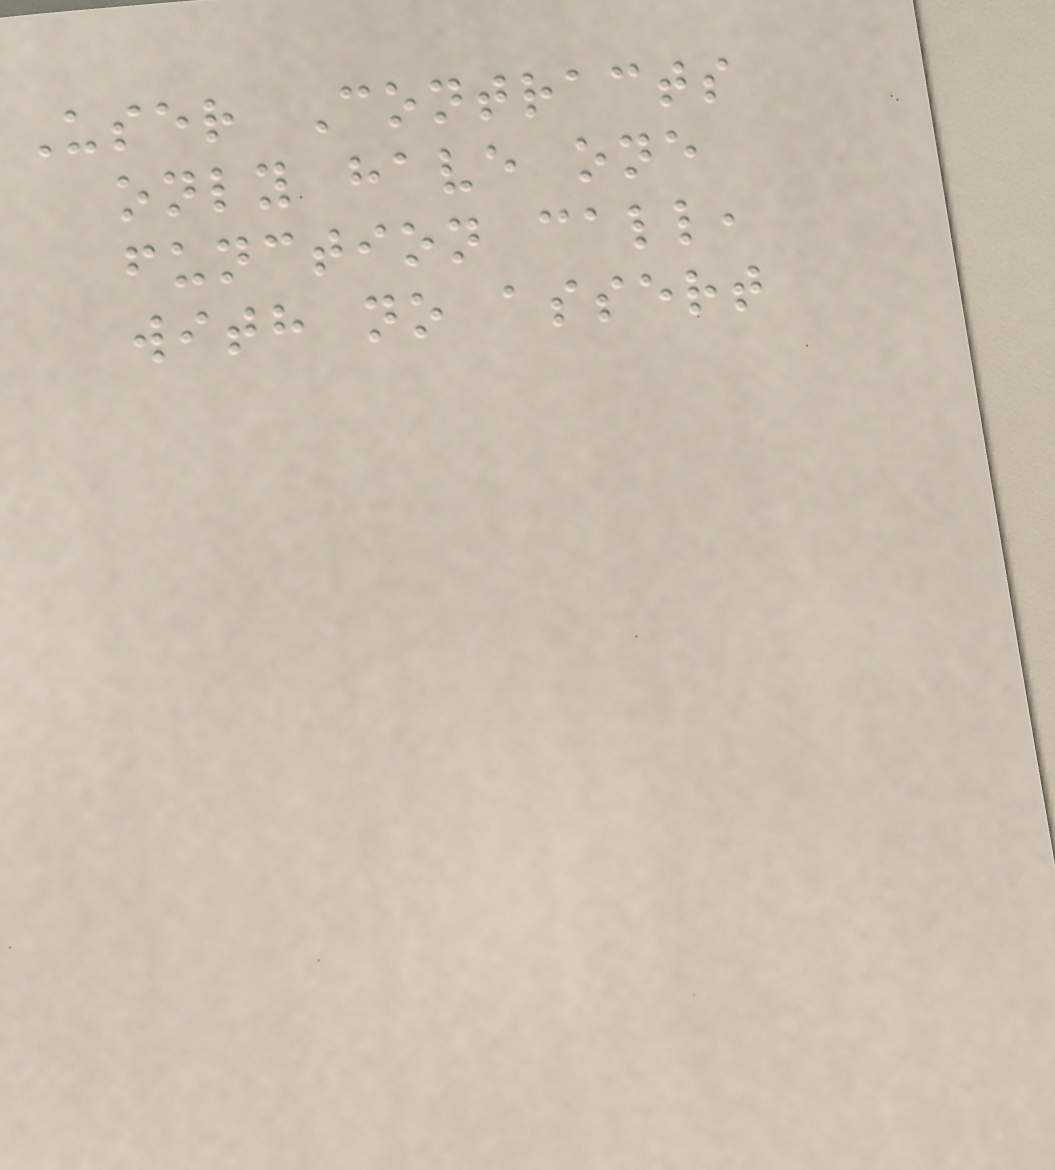User Contracts
only have one
function call,
with no assert
